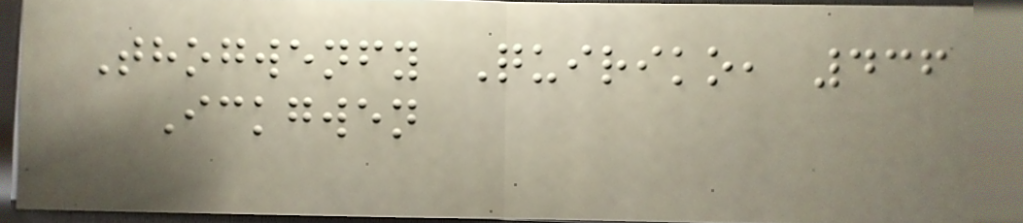Thogwenfy Quiriko, 436
Ickgwen
